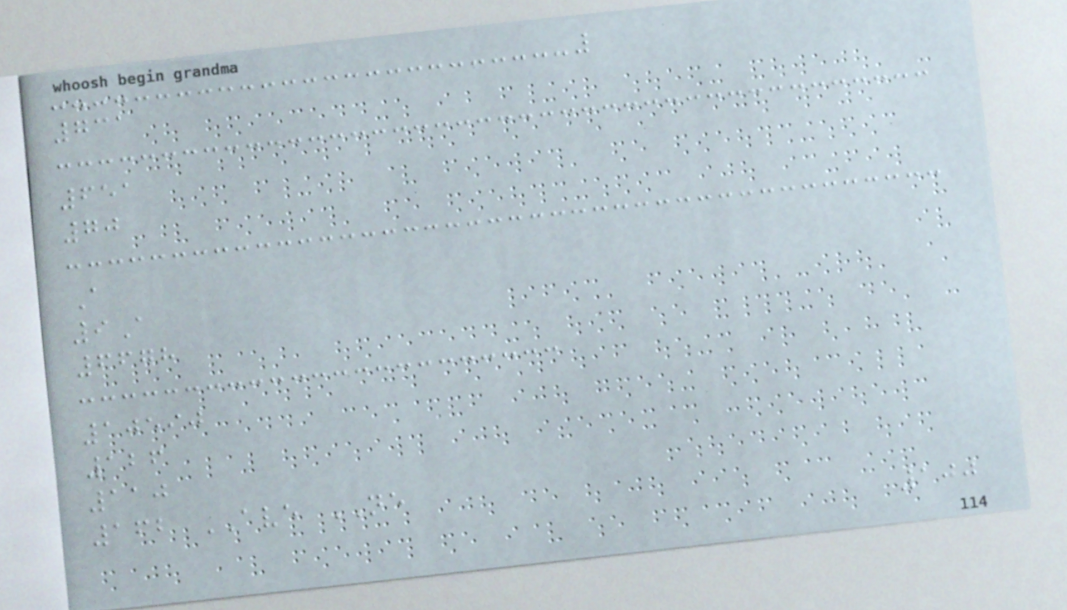731
651
70
A
9A
6678
10590
126
110
162 AVE NE
100
